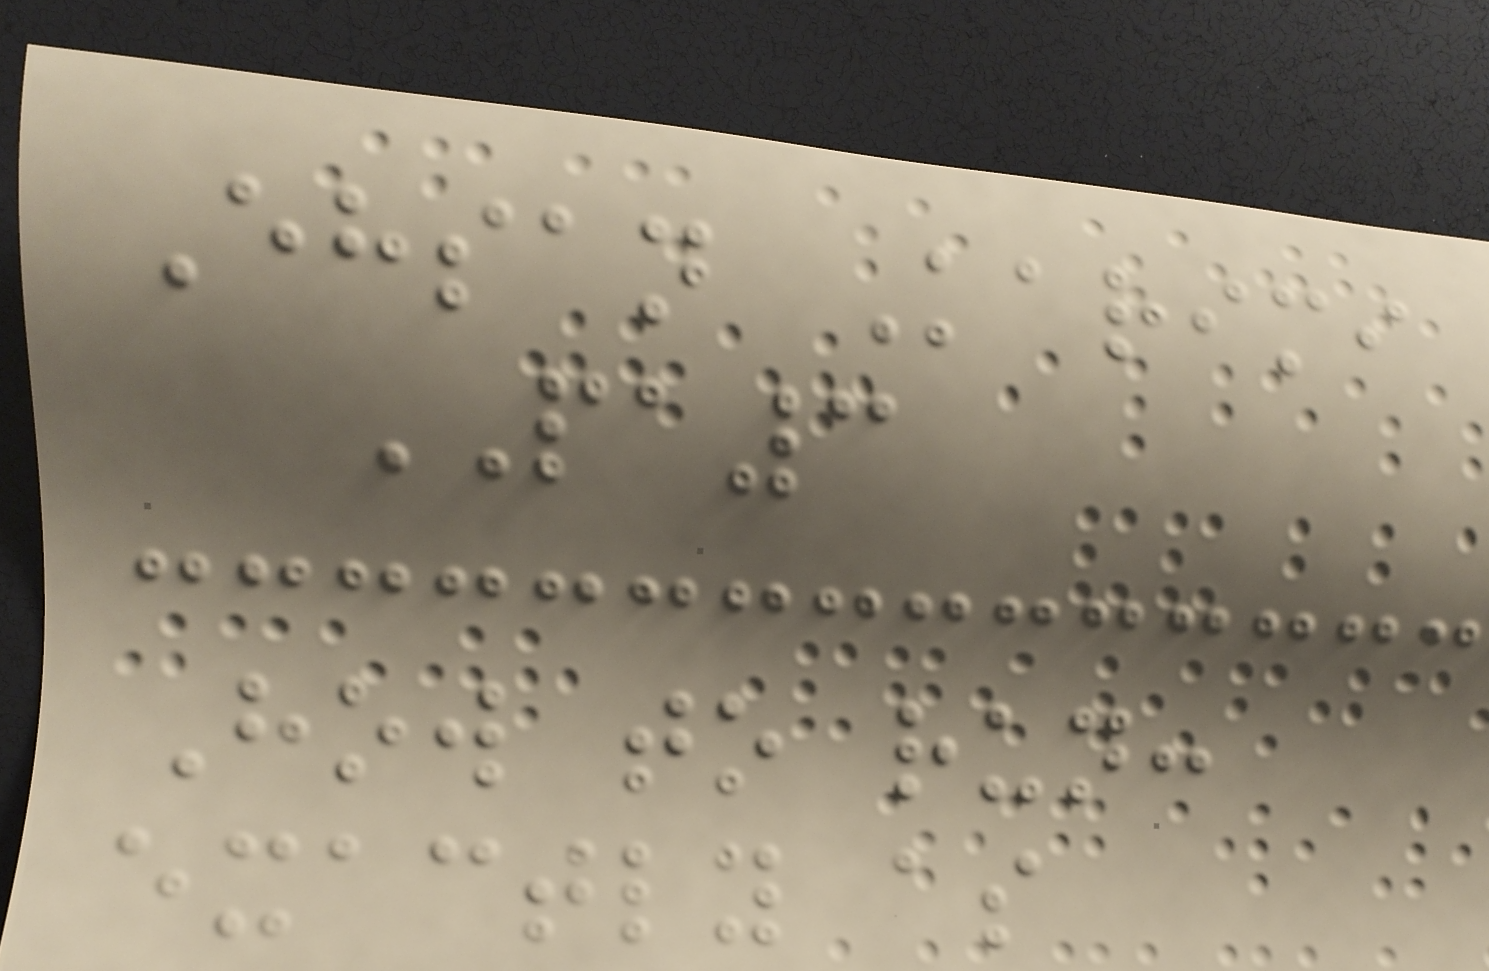Ehsan Karimi
PA3
How to run:
exactly as
